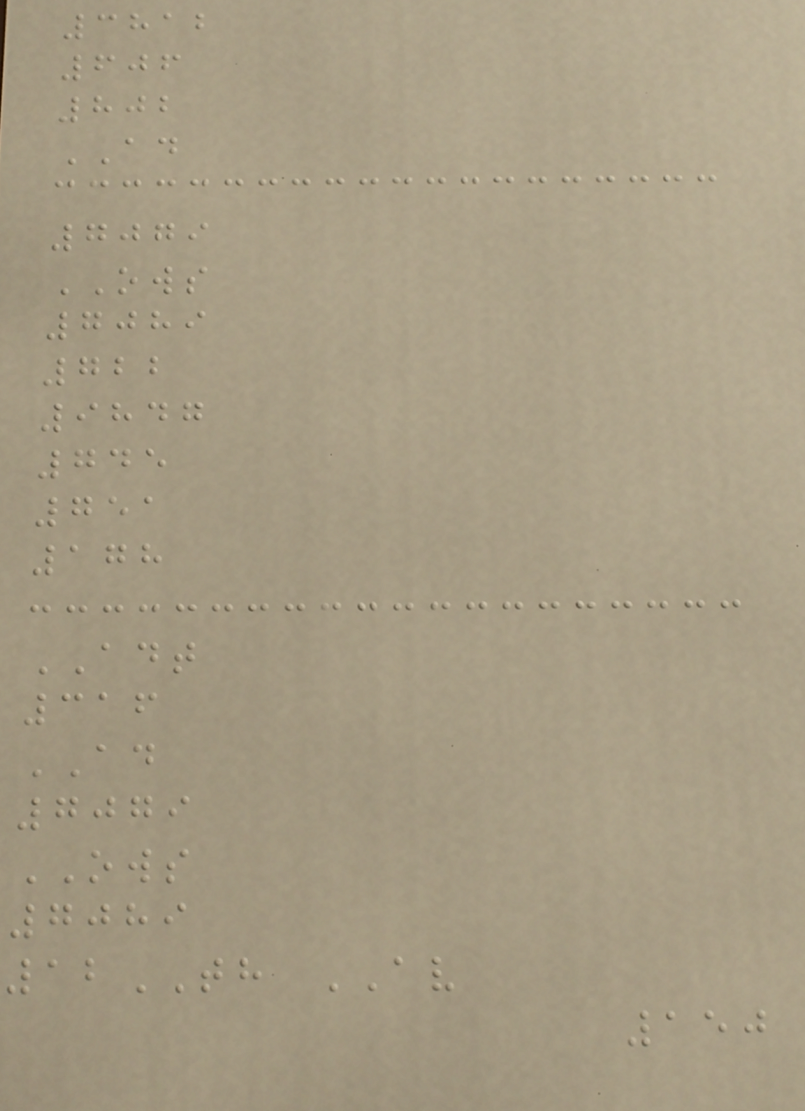3812
606
802
AD
7079
OWS
7089
722
9847
745
751
178
ADT
316
AD
7079
OWS
7089
12TH AV
150
